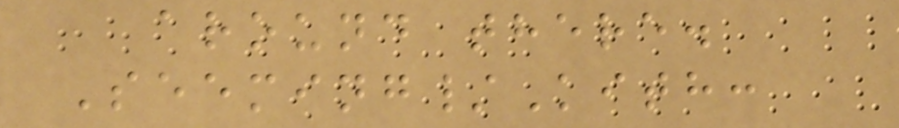around there.
Seeming/Kith:
